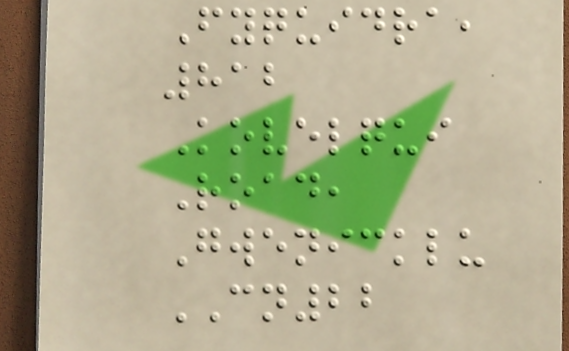Fyquidra,
812
Kovelqui
Road,
Gwenicklu
CN22
